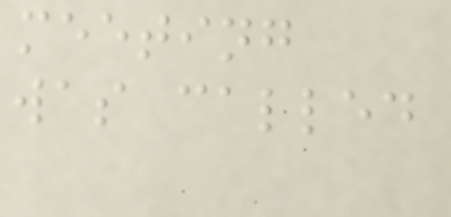meeting
was called
